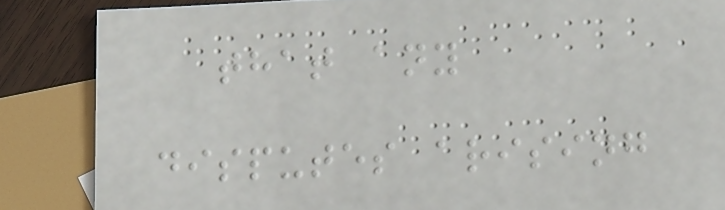that any
disputes arising
